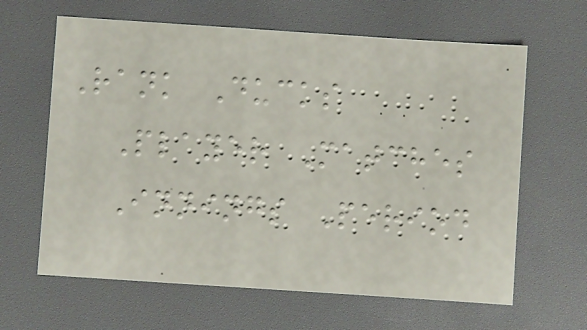Rank Ducks
Player Matches
Innings Period
